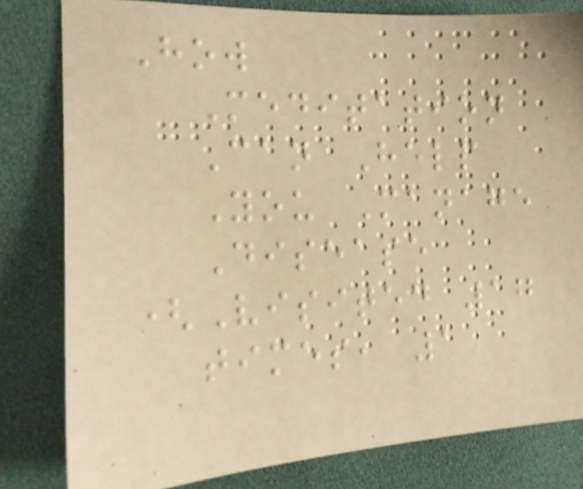How
Meditation
Can Help
You Manage
Disease
(Visited 17
times, 1
